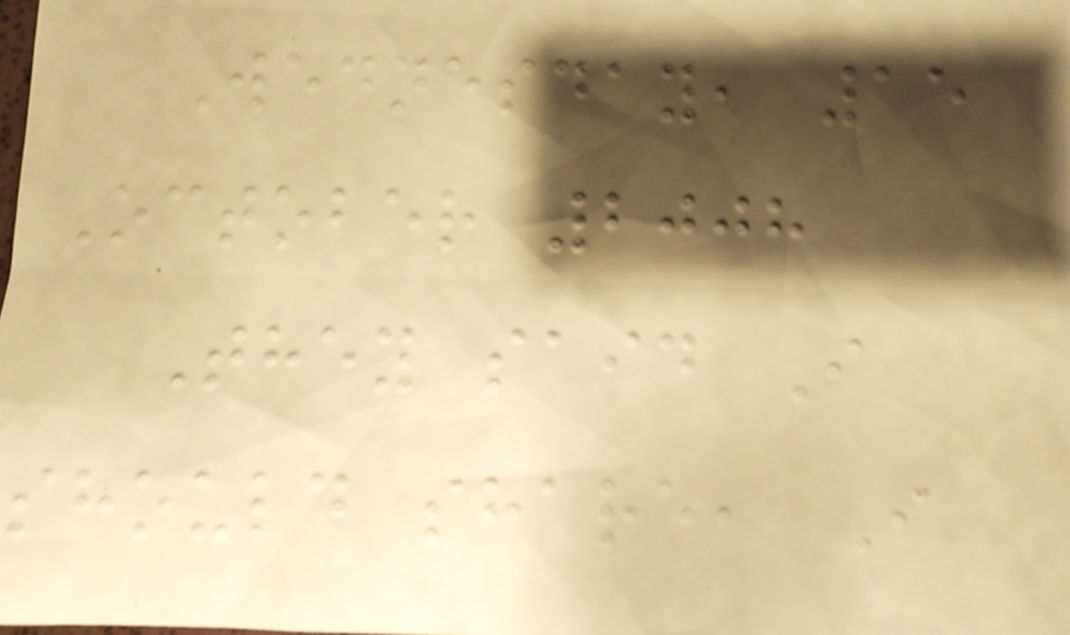Wednesday, 15
October 2008
They said I
should share, I
